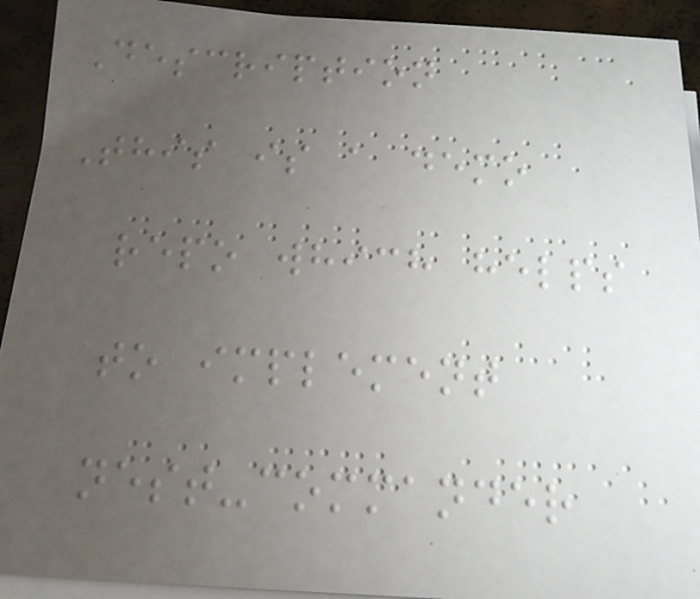Description
This is a demo
repo which helps
to implement
nest-commander
